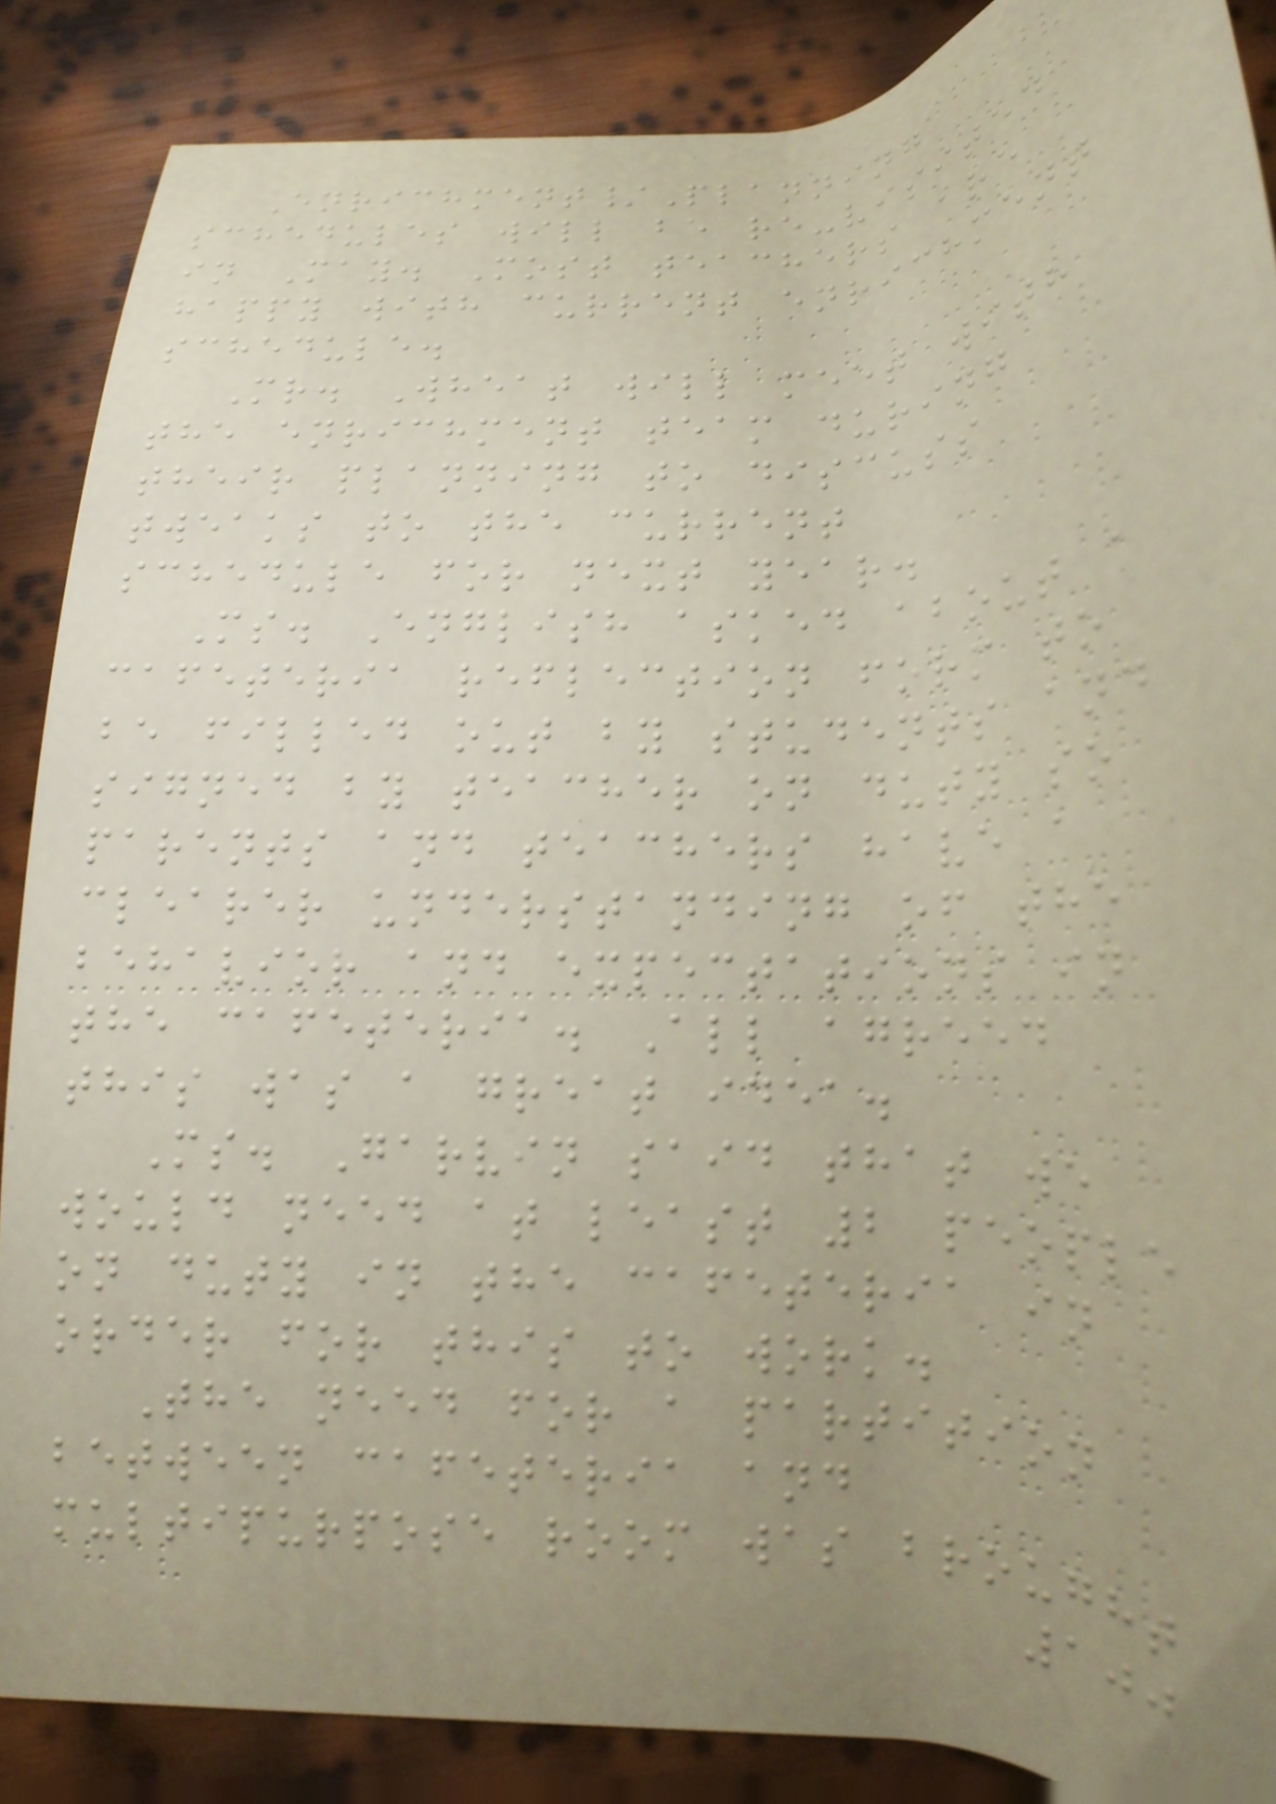Enrichment/Planning
schedules will be re-visited
in May. Most teachers are
happy with current enrichment
schedule.
Mr. Wheat will meet with
the enrichment team during
their planning to discuss
tweaks to the current
schedule for next year.
Ms. English asked about a
cafeteria reflection form to
be filled out by students and
signed by teacher on duty so
parents and teachers have a
clearer understanding of the
behavior and expectations in
the cafeteria. All agreed
this was a great idea.
Ms. Garvin said that we
would need at least 2 people
on duty in the cafeteria in
order for this to work.
The need for a partition
between cafeteria and
multipurpose room was brought
100
